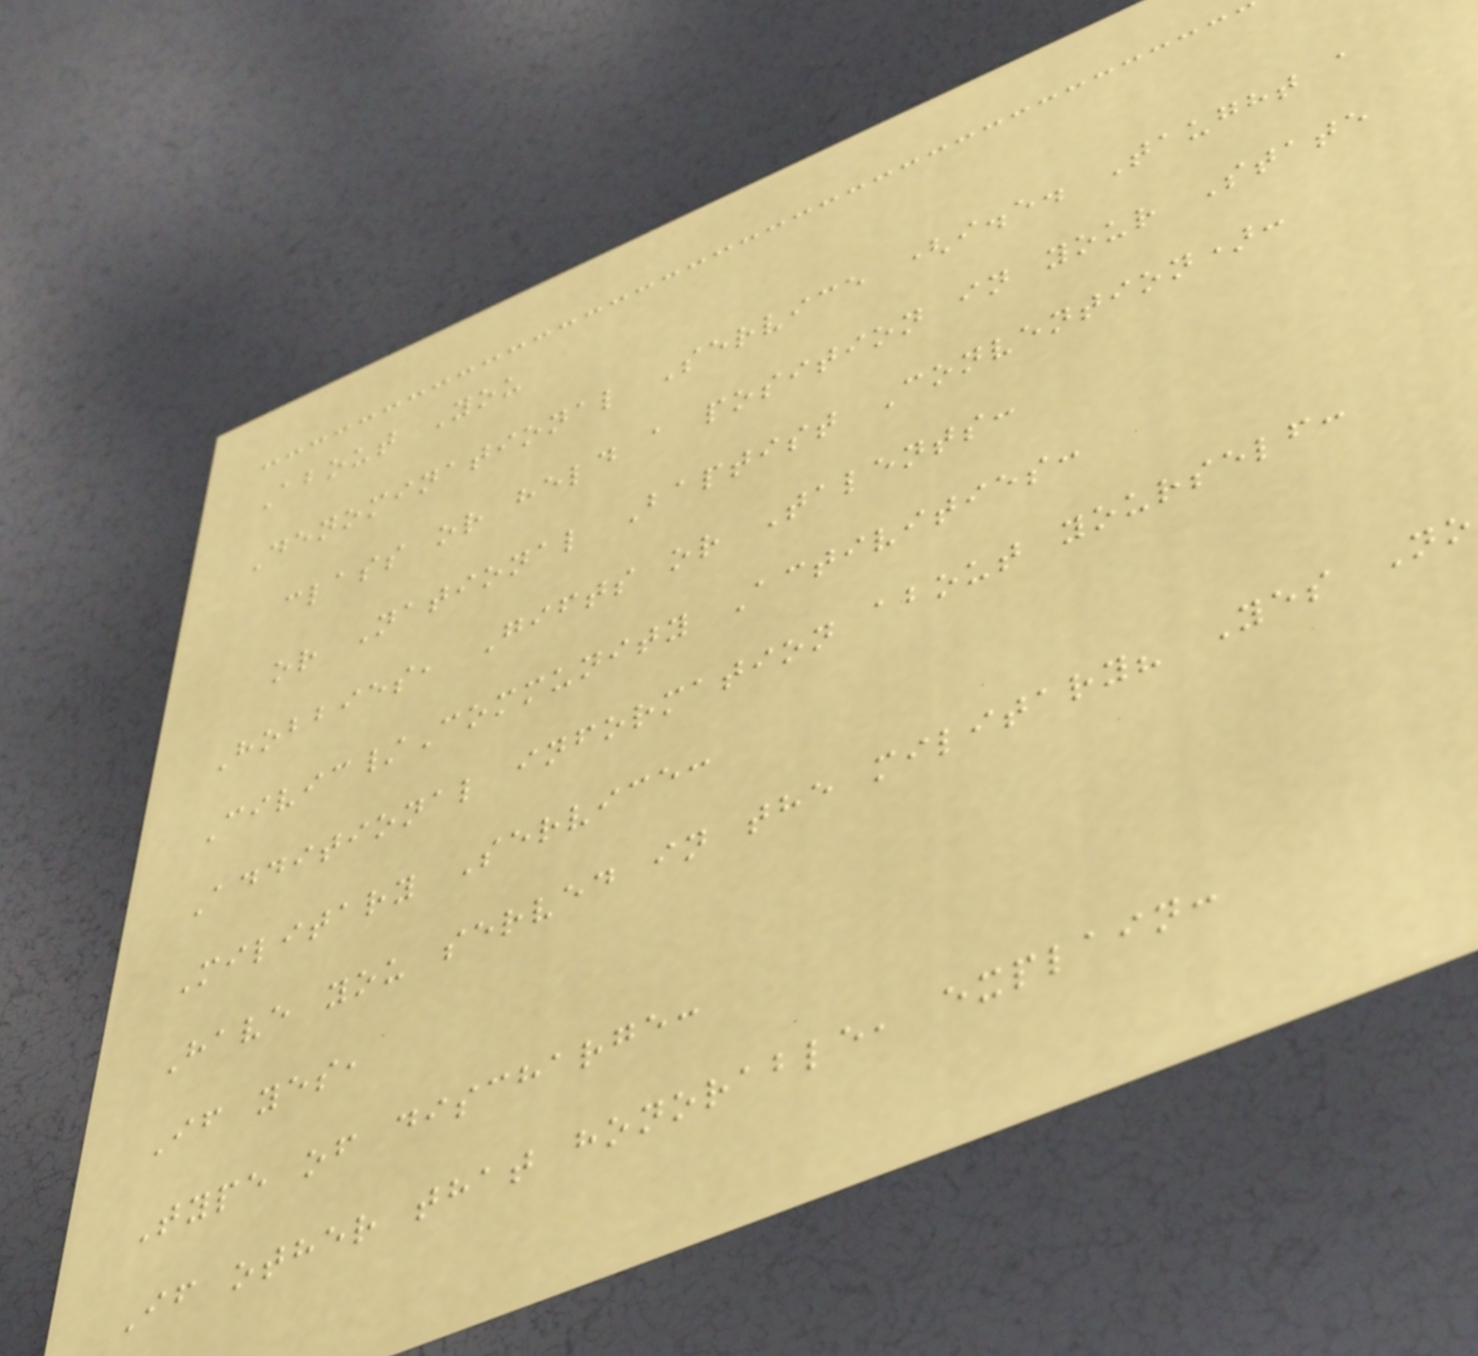About You
Denominational Service (i.e. Taught a
class or held a position in your State
or National Baptist Convention):
Hobbies, Gifts or Talents:
Civic/Community Activities:
Additional information about yourself:
Military Service:
Have you served in the military? Yes No
If yes,
Type of discharge:
If other that honorable, explain:
